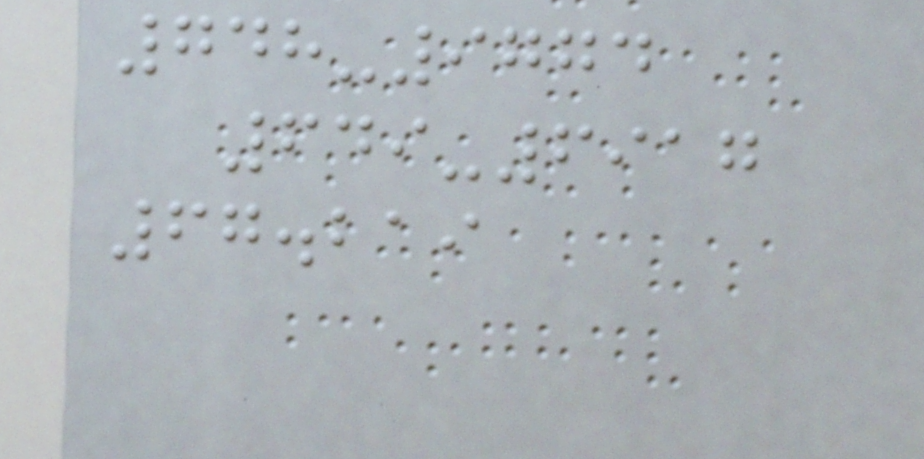748-9774
649-6917
67.219
